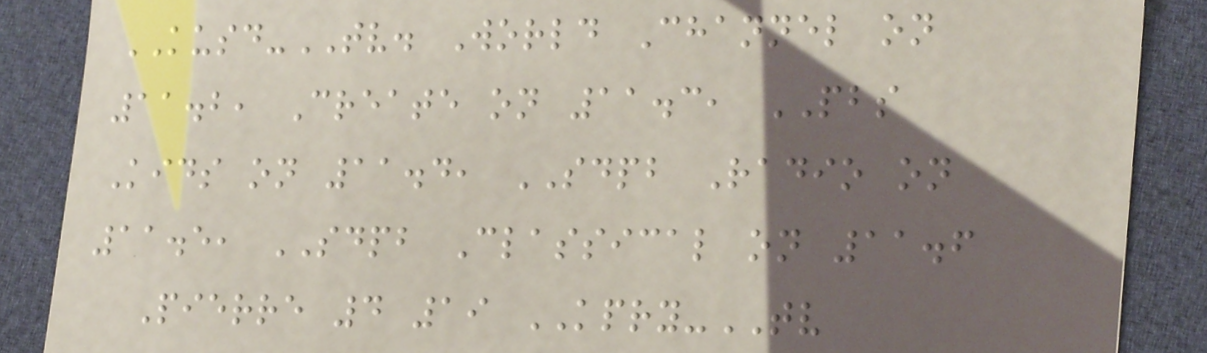KUSD-TV. World Channel on
11.2, Create on 11.3, PBS
Kids on 11.4, SDPB Radio on
11.5, SDPB Classical on 11.6
Pierre 4 19 KPRY-TV
